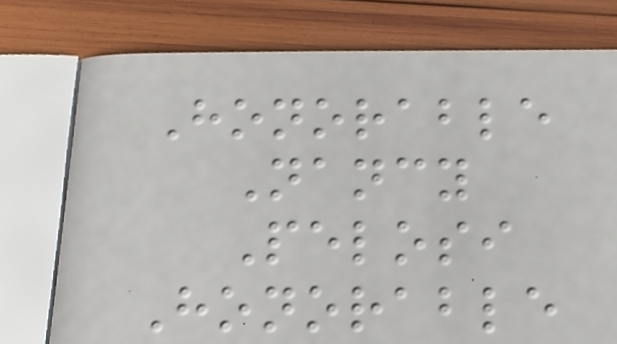Honorable
Nancy
Pelosi
Honorable
